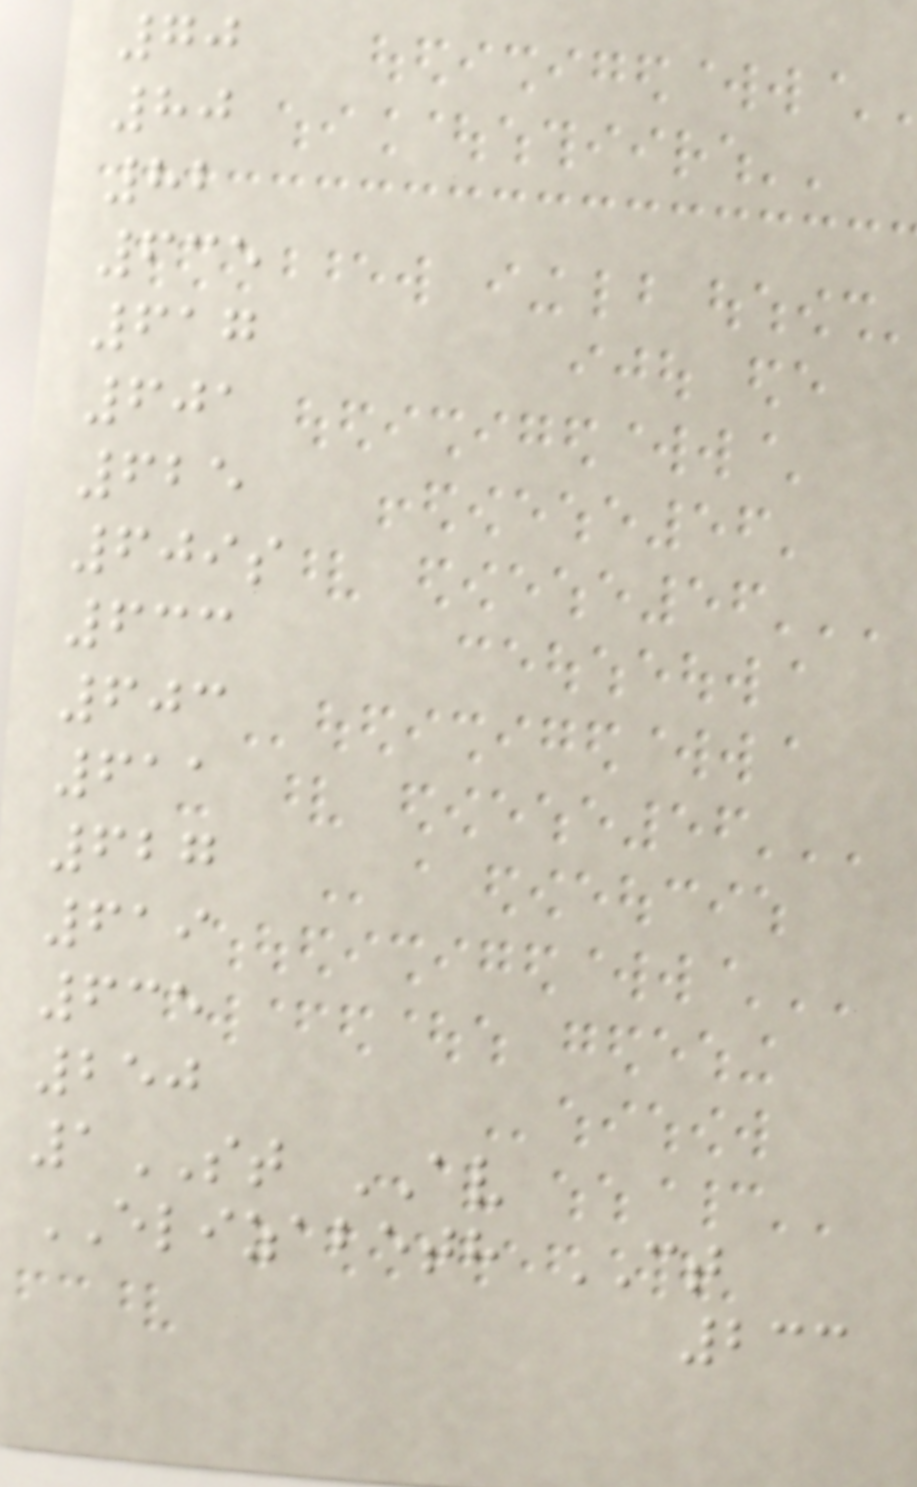70
80
82
635
617
601
625
609s
633
603
611
627
619
635
250
1ST AV
ELIZABETH CT
233
